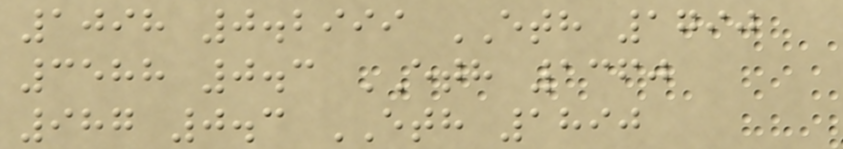1098 0.2999 ETH 1790
3588 0.3 ETH 1360
987 0.3 ETH 1890
